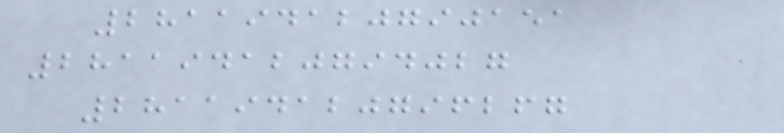281194120790151
281194120794027
281194120796267
